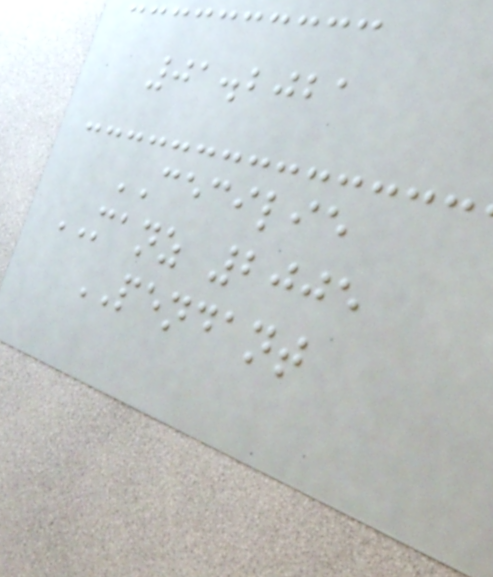01.2021
CECILIE
MANZ 2005
PENDANT
